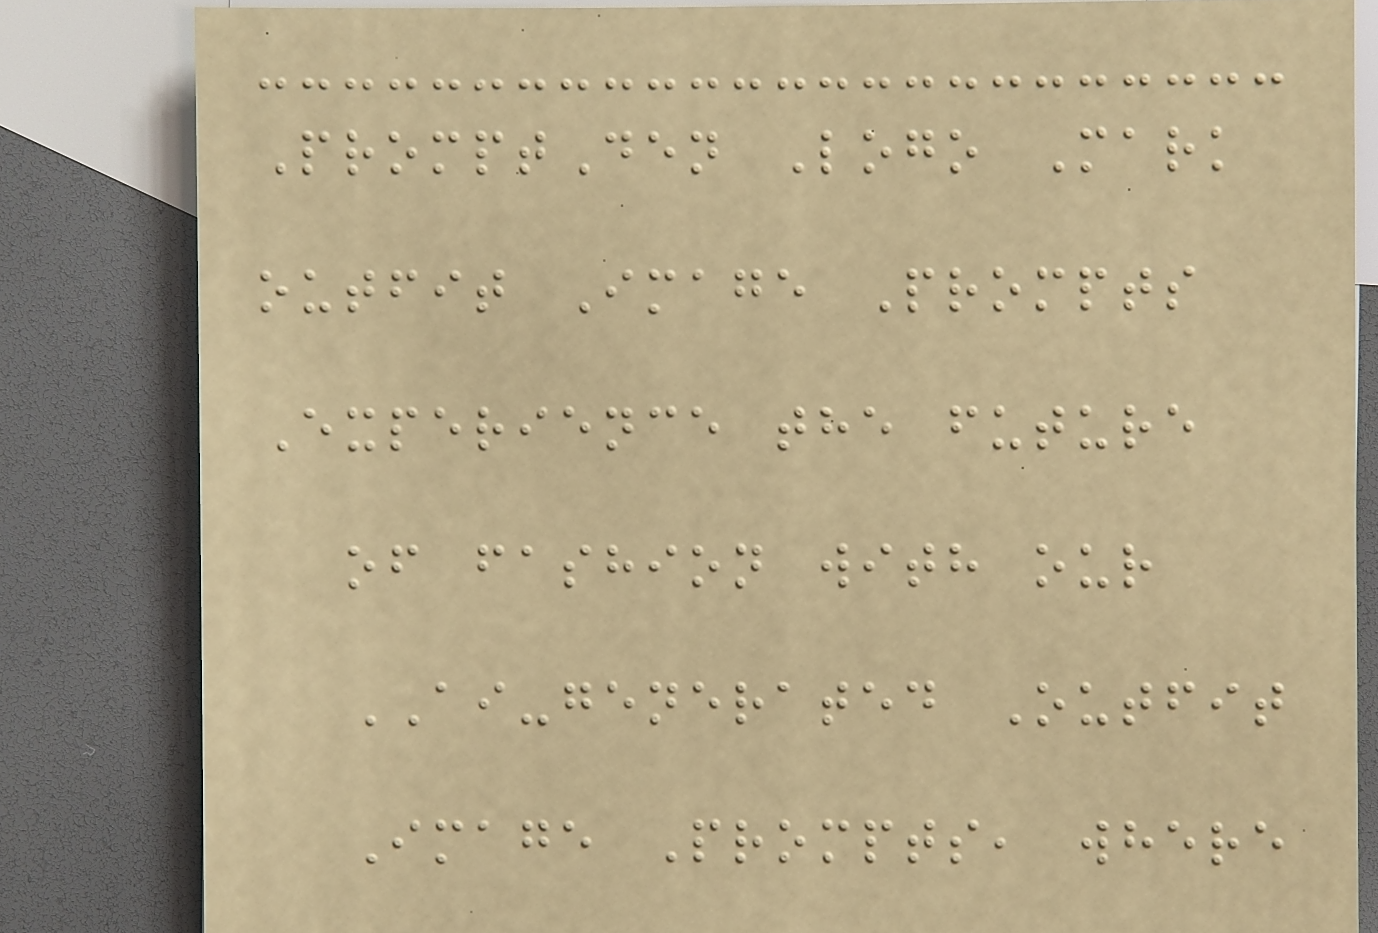PromptDen Logo Mark
outfit Image Prompts
Experience the future
of fashion with our
AI-generated Outfit
Image Prompts, where
